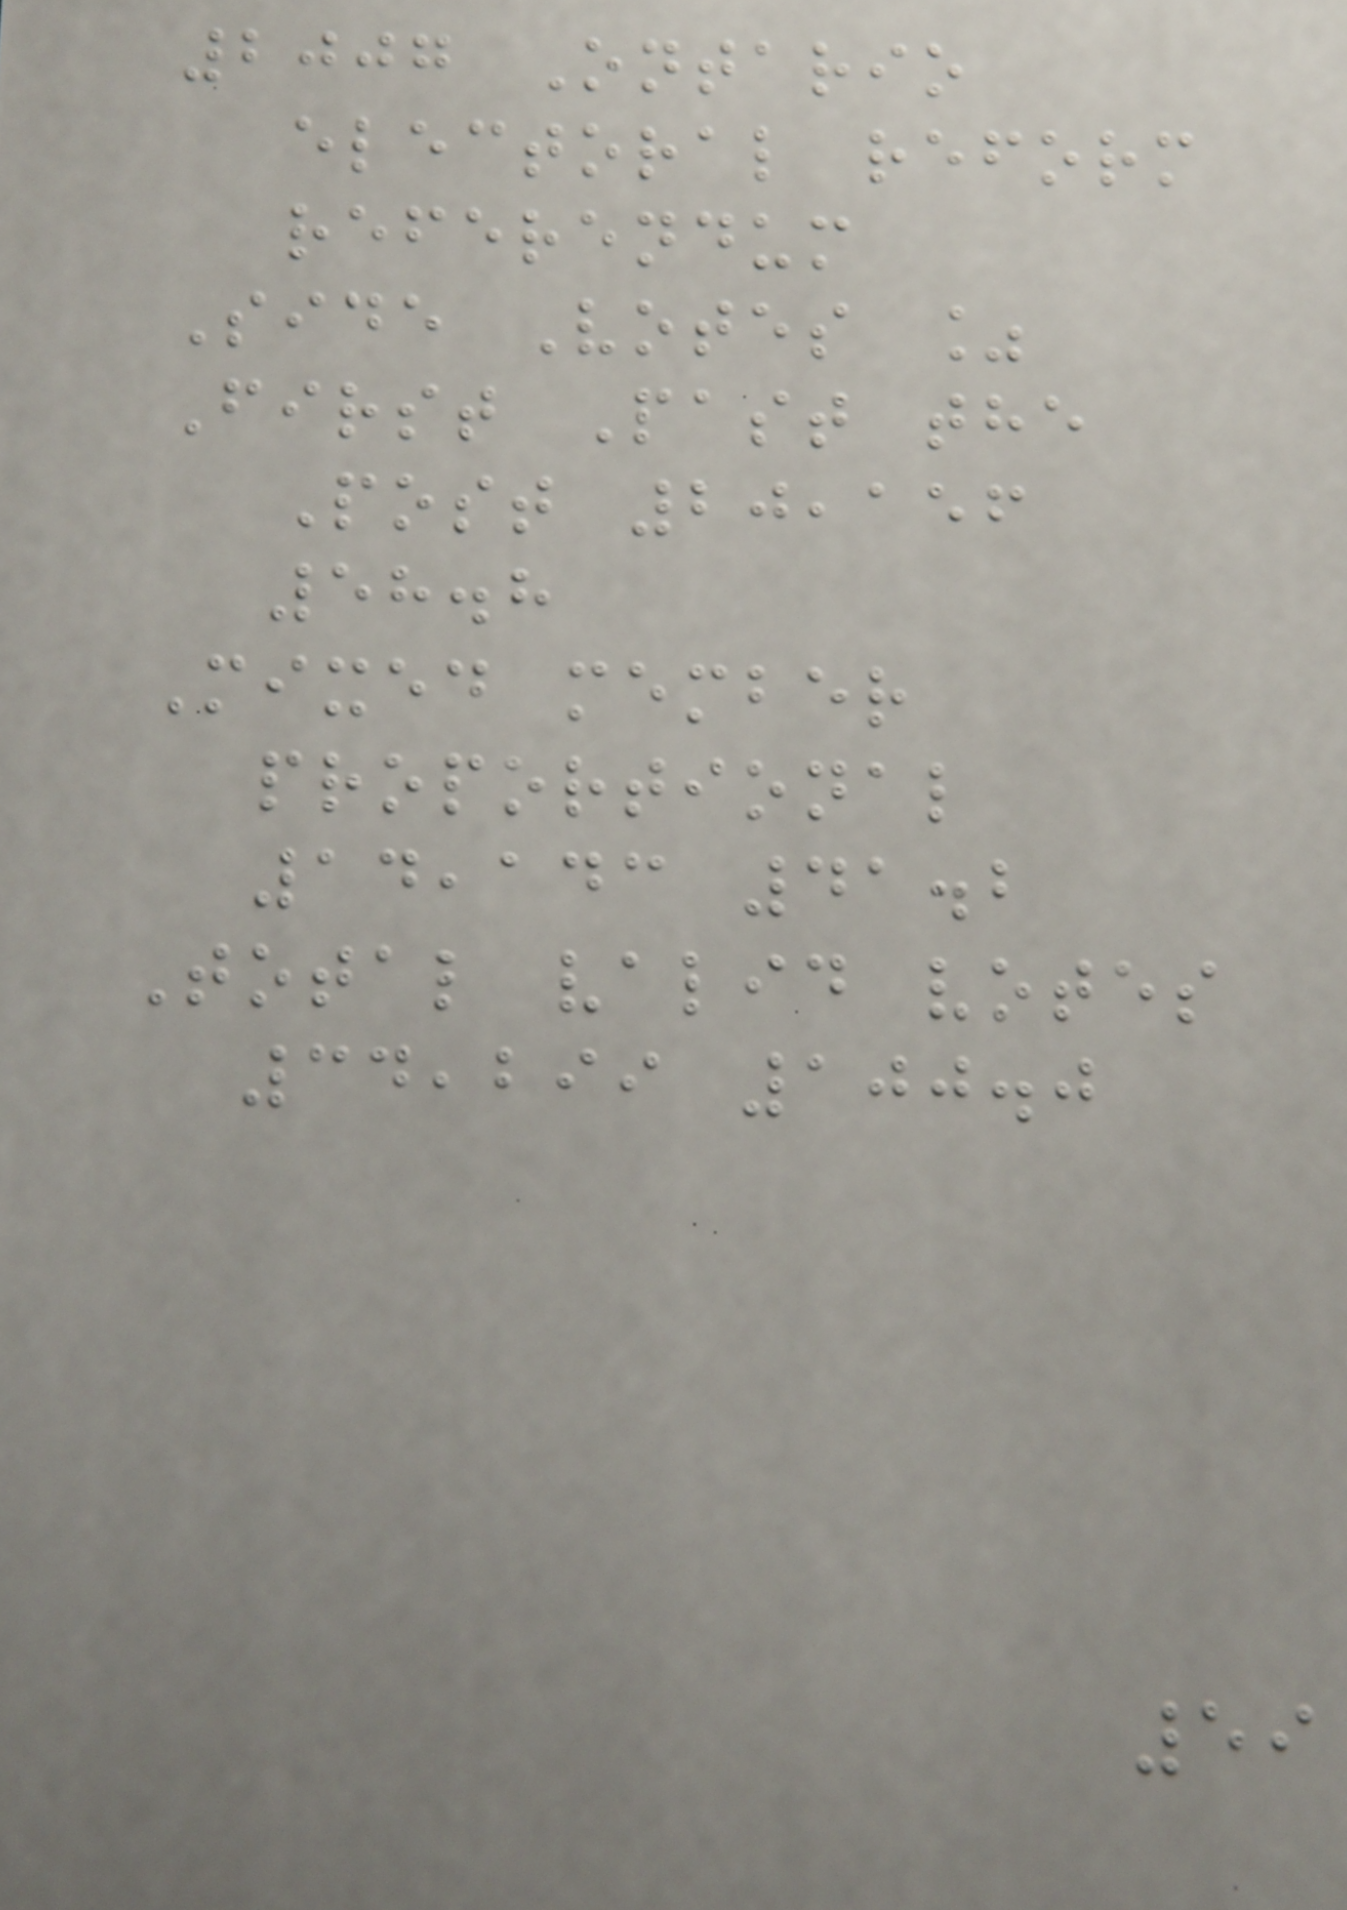2007 Ontario
electoral reform
referendum
Side Votes %
First Past the
Post 20,156
58.8
Mixed member
proportional
14,143 41.2
Total valid votes
34,299 100.0
59
